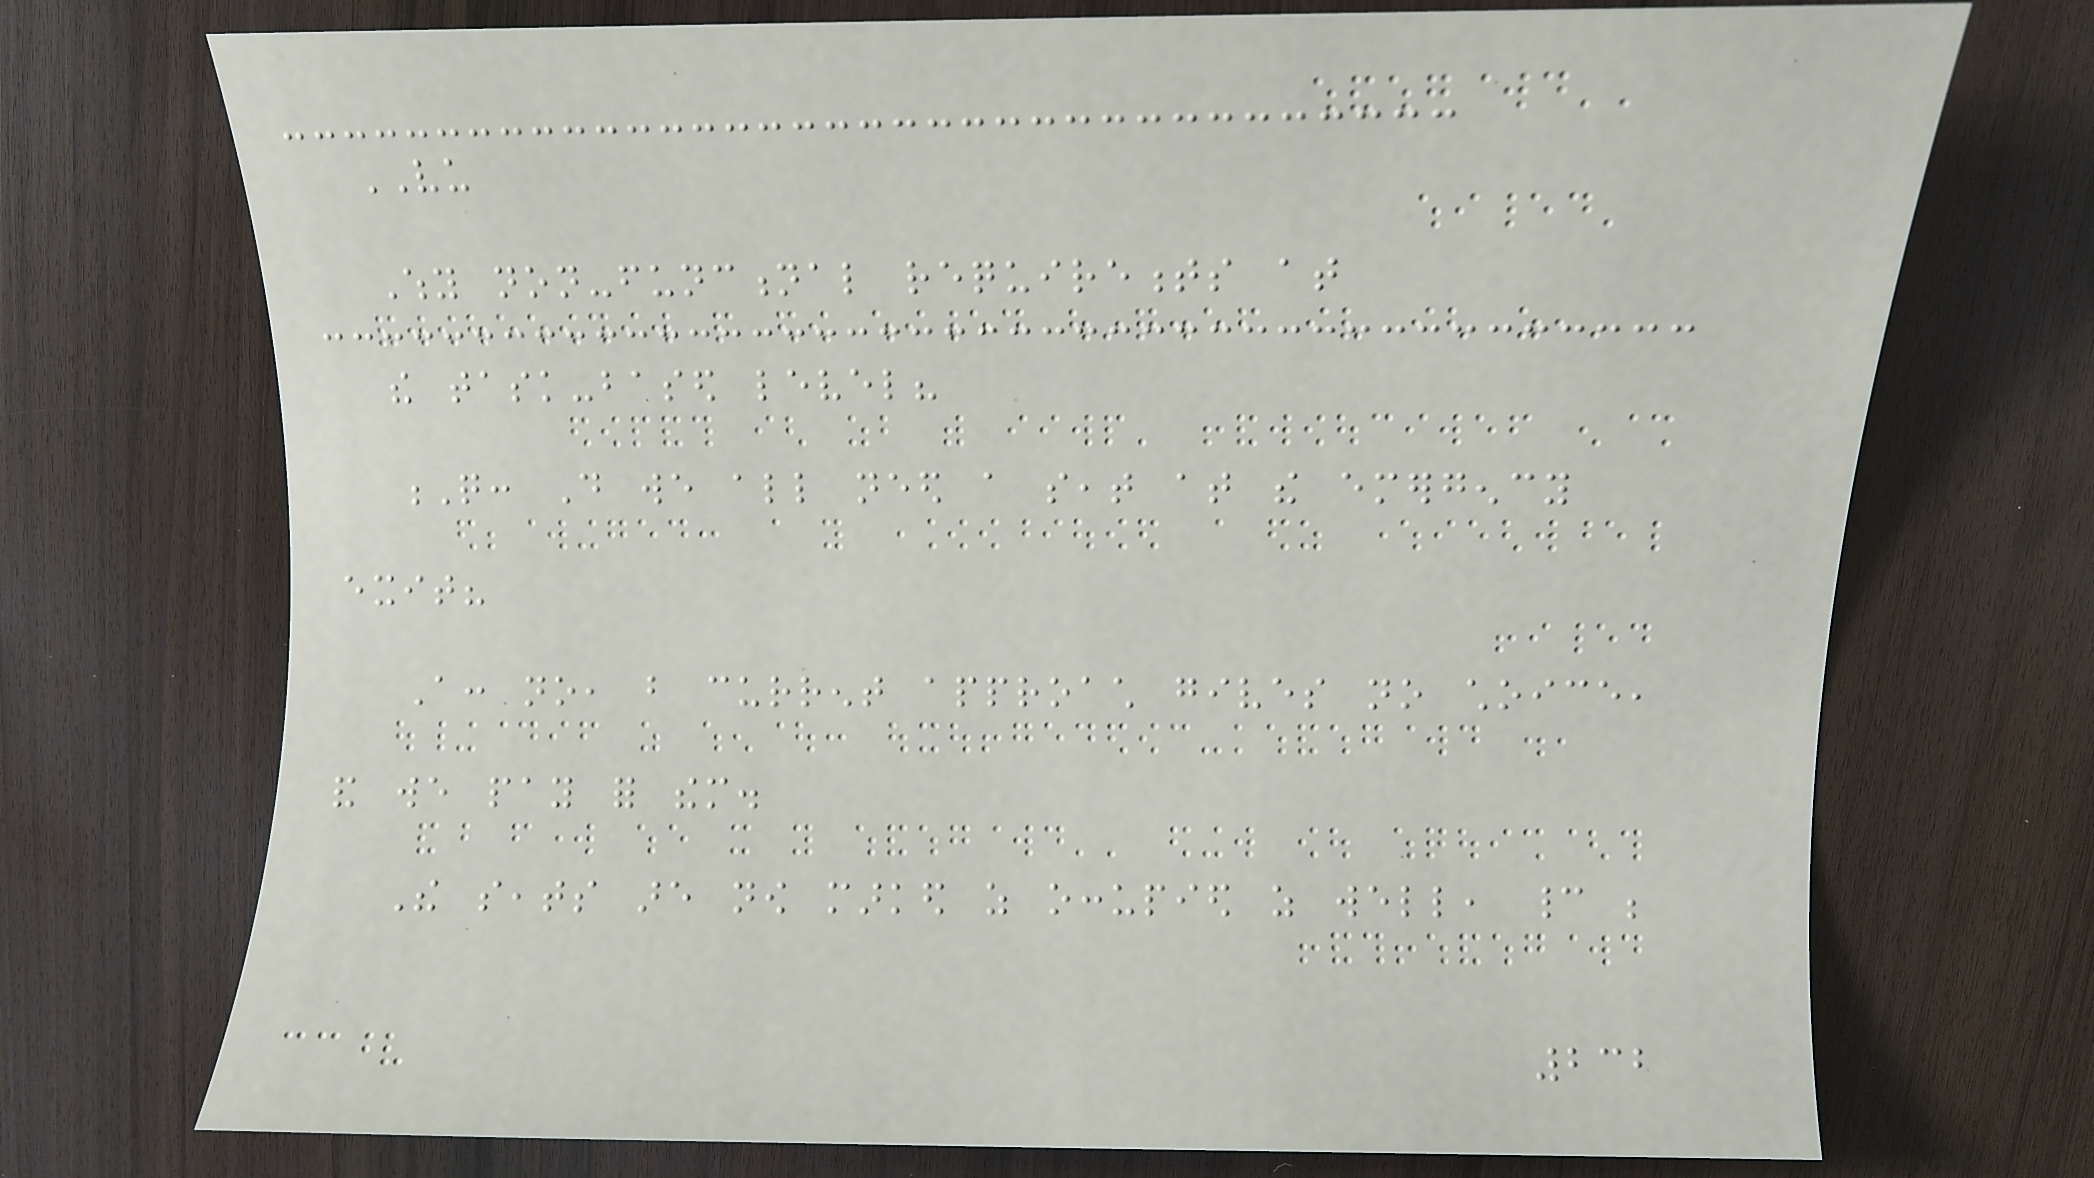VU
Why non-functional requirements at
the task-based level?
Q: Do we all need a seat at the emergency
exit?
A: no, but current approach gives no choice,
and we pay for them.
The seats are now marked as occupied as well, cannot be
232
